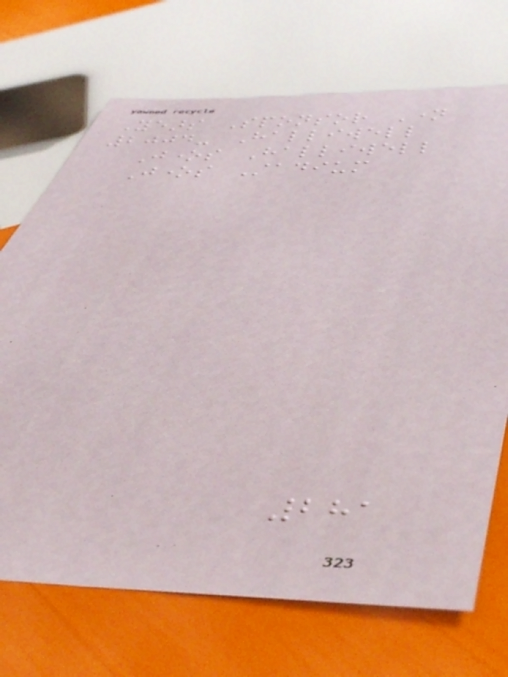Years Sponsor Name
2004- Halliwell
Jones Halliwell
Jones Stadium
281
